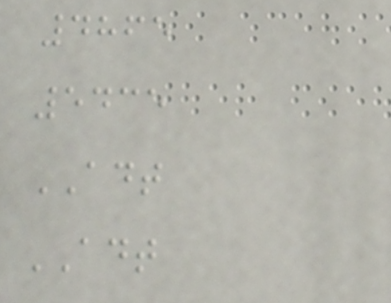4865
5435
ADT
ADT
